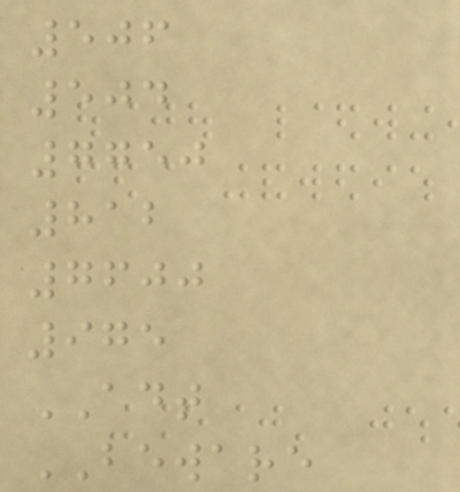506
504
7750
812
7600
975
ADT
BEWARE
